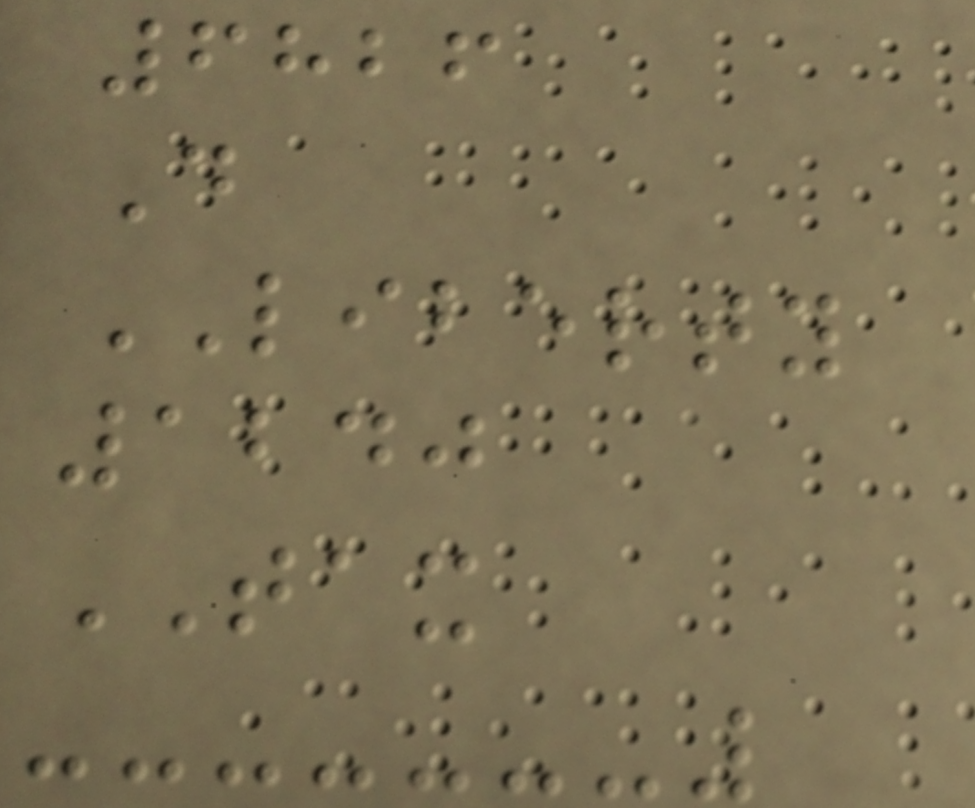6826
D
LIBERTY
1240
TAX
